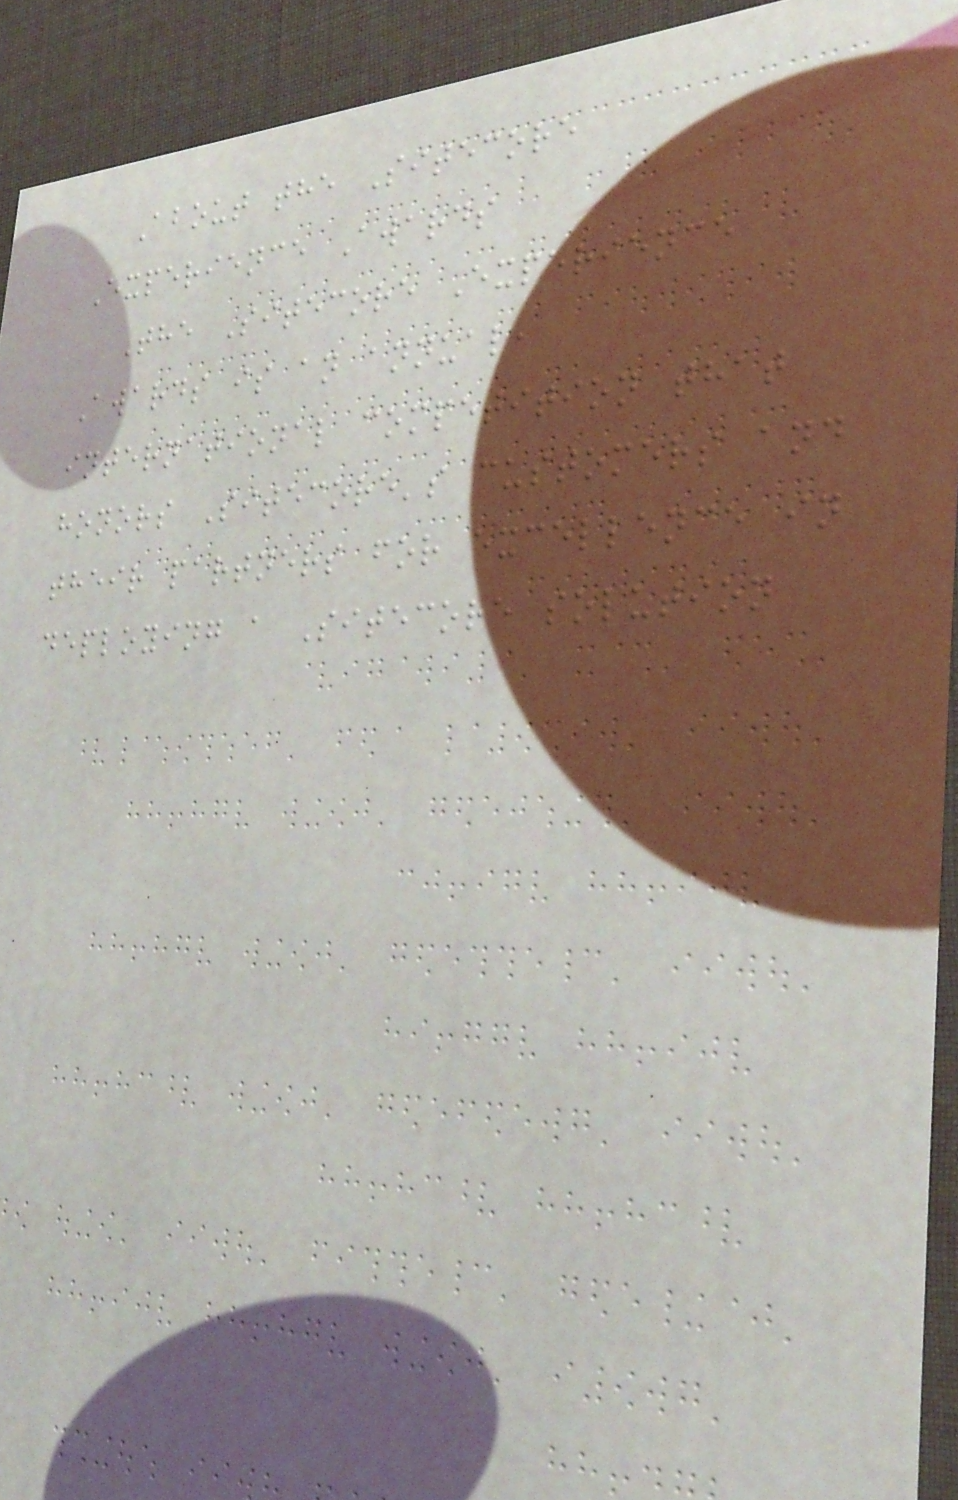About the Sitecore
Experience Awards
The Sitecore Experience
Awards is an annual,
international competition that
honors Sitecore's customers and
their partners for excellence in
deploying a Sitecore solution
